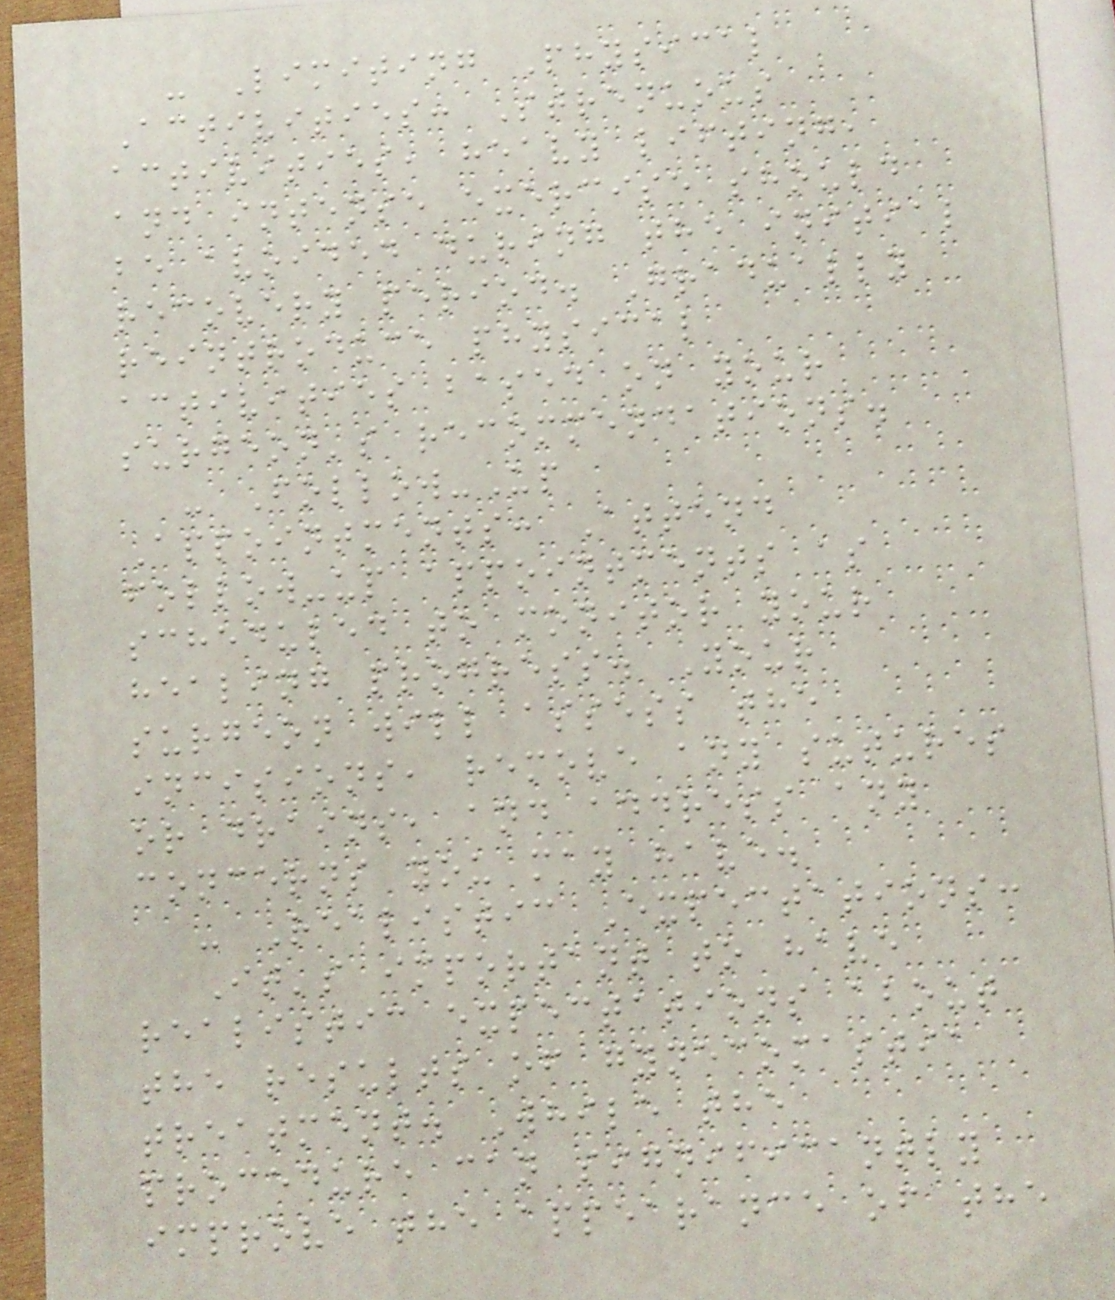- Limiting Physical
Activities: Strenuous
activities, heavy lifting,
and intense exercise should
be avoided during the initial
recovery period. Gradually
reintroduce physical
activities based on your
surgeon's recommendations.
- Follow-Up
Appointments: Attend
follow-up appointments as
scheduled to monitor your
healing progress. Your
surgeon will assess the
incisions, remove any sutures
or drains, and address any
concerns you may have.
- Realistic Expectations:
It's important to have
realistic expectations about
the results of gynecomastia
treatment. While the
procedure can significantly
improve the appearance of the
